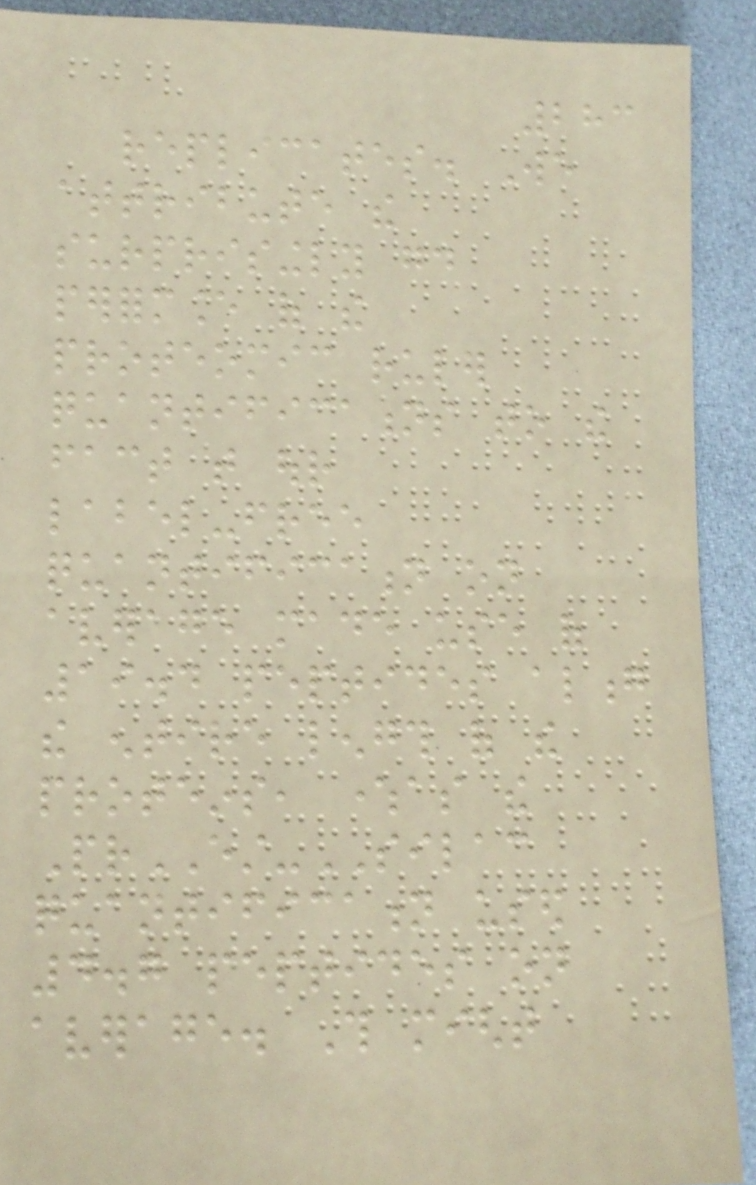283
replicates. We
attribute the
surprisingly good
performance of the
proteomic ruler
quantifications to the
fact that our
label-free
quantification on
average made use of
19.4 peptides along
the entire length of the
proteins, whereas the
PrEST-SILAC
quantification used
4.7 peptides on
average. This might
